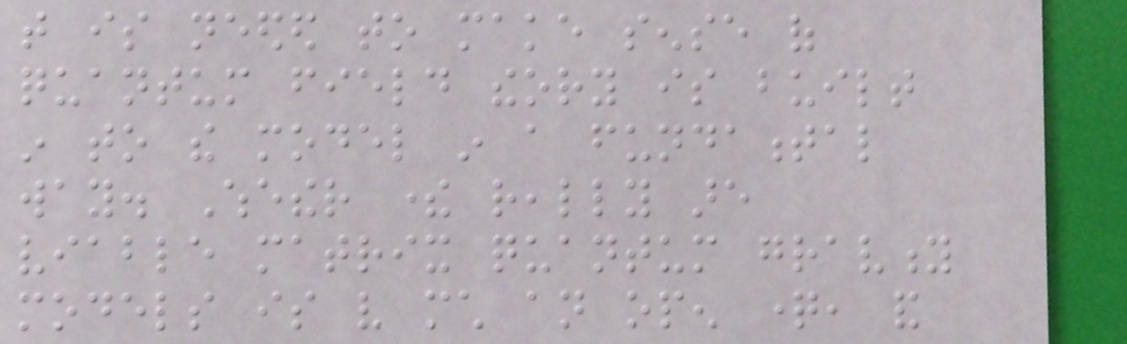that is needed to make sense of
quantum field theory is built
in to the model in a fundamental
way. Whether there really are
viable matrix quantum gravity
models is very much an open question, and
